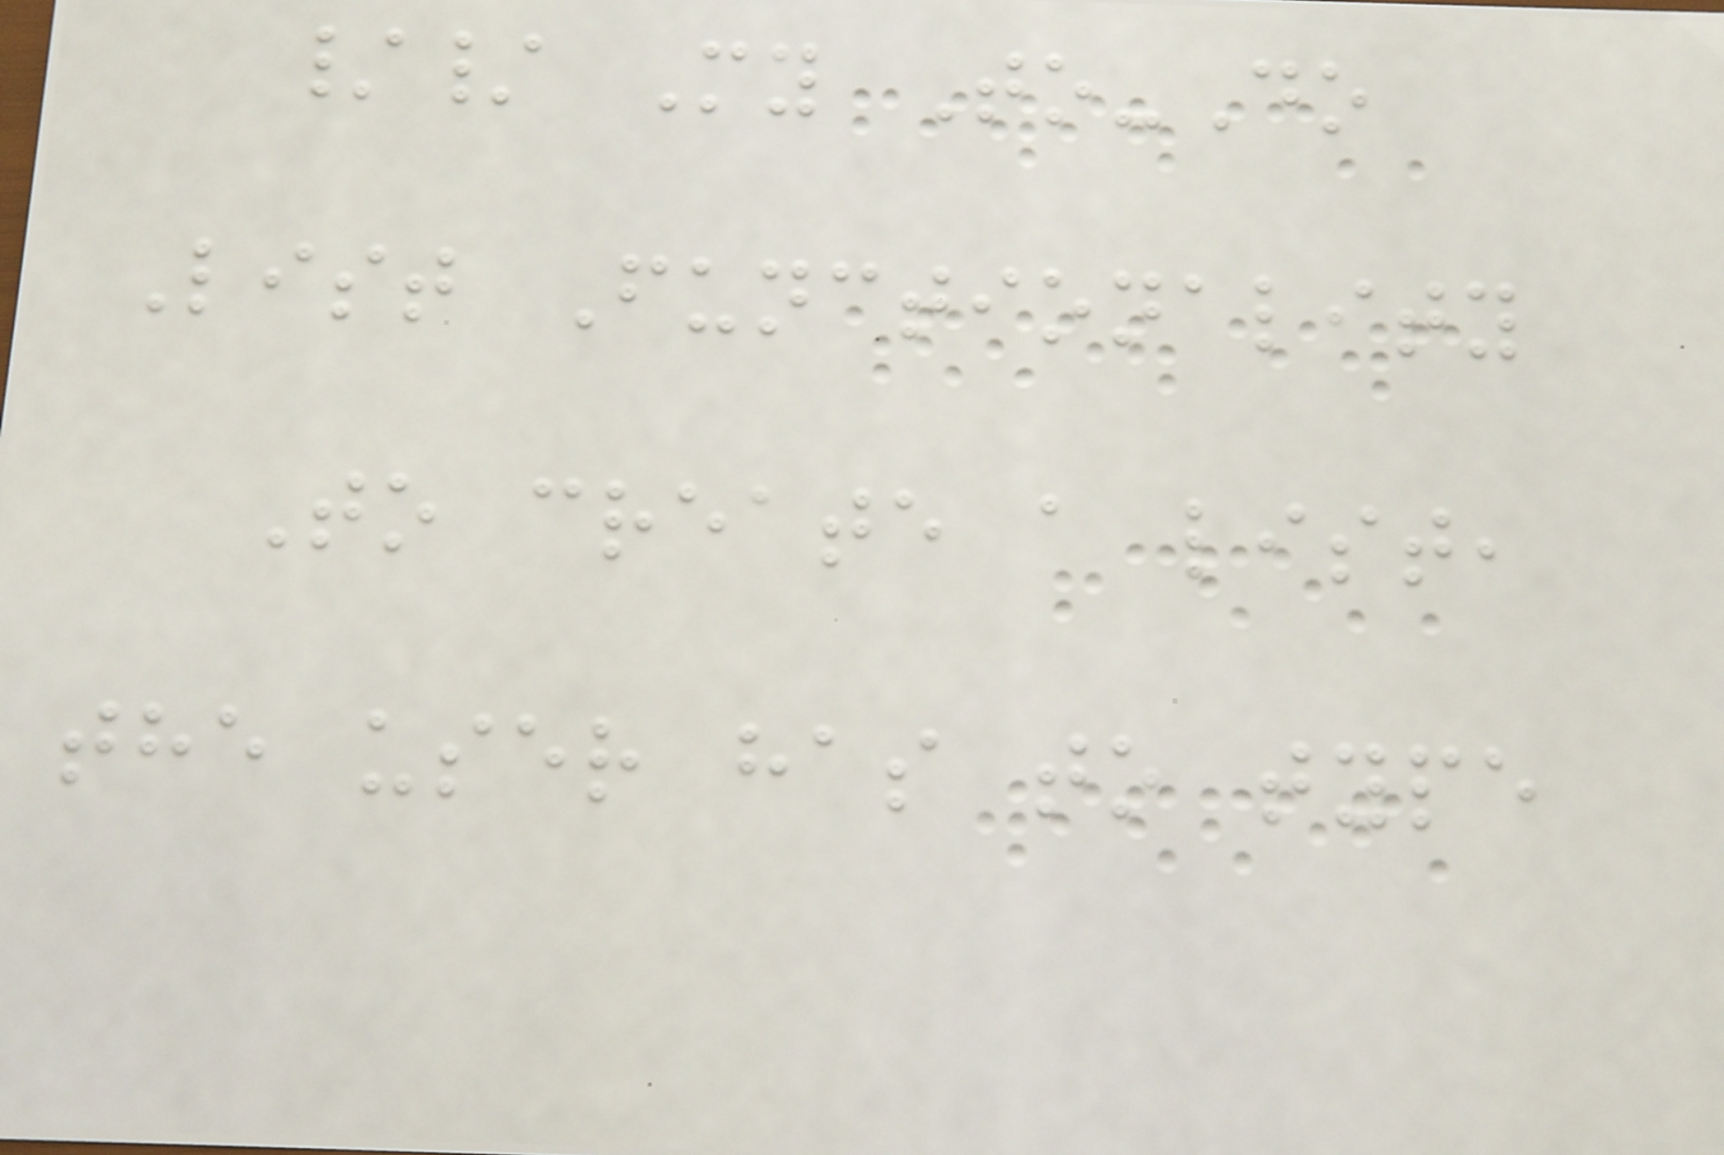// My To-Do
List Functionality
To create a list,
the user has to type
